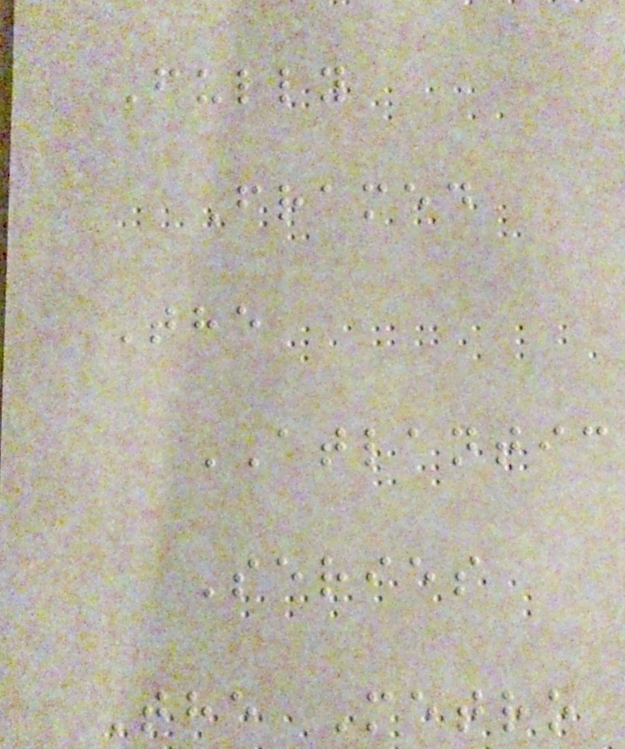Fully
Framed
The
ATLANTIC
Series
The Metro
